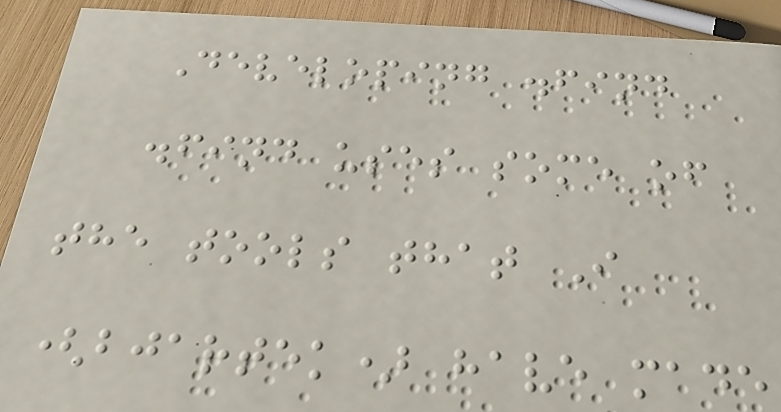Developing .find
.find uses some of
the tools that I
(bjartek) have made
